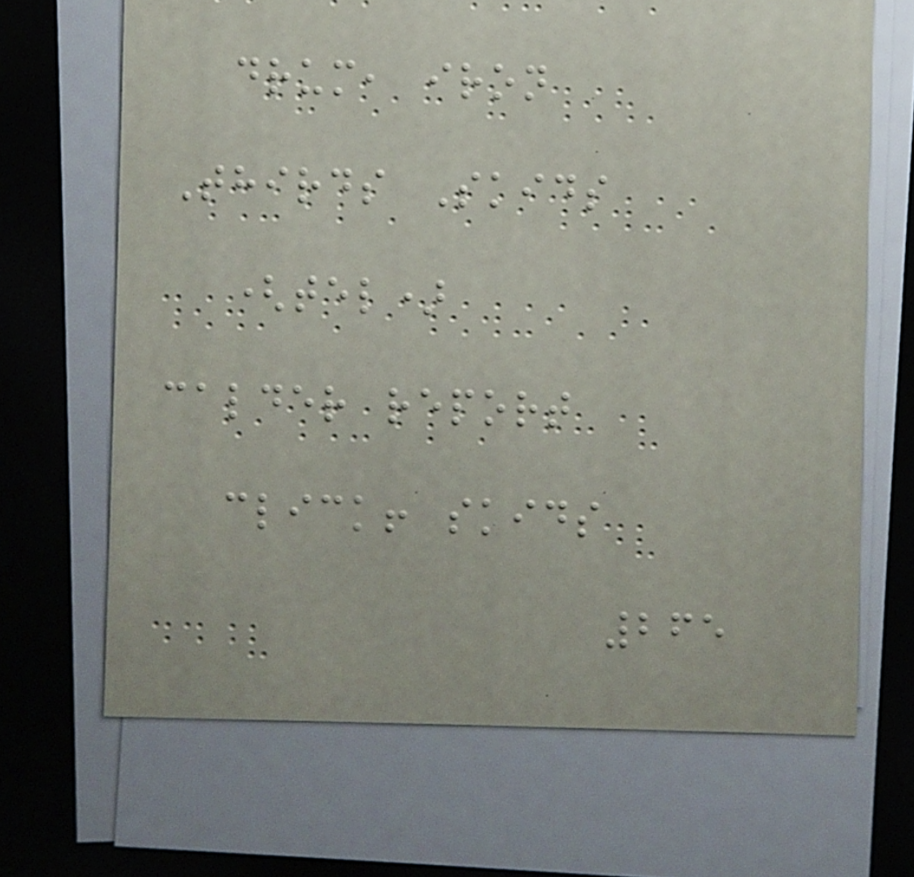drum, iron
Thirds Skids
(tel)
calder report
click! skids
265
